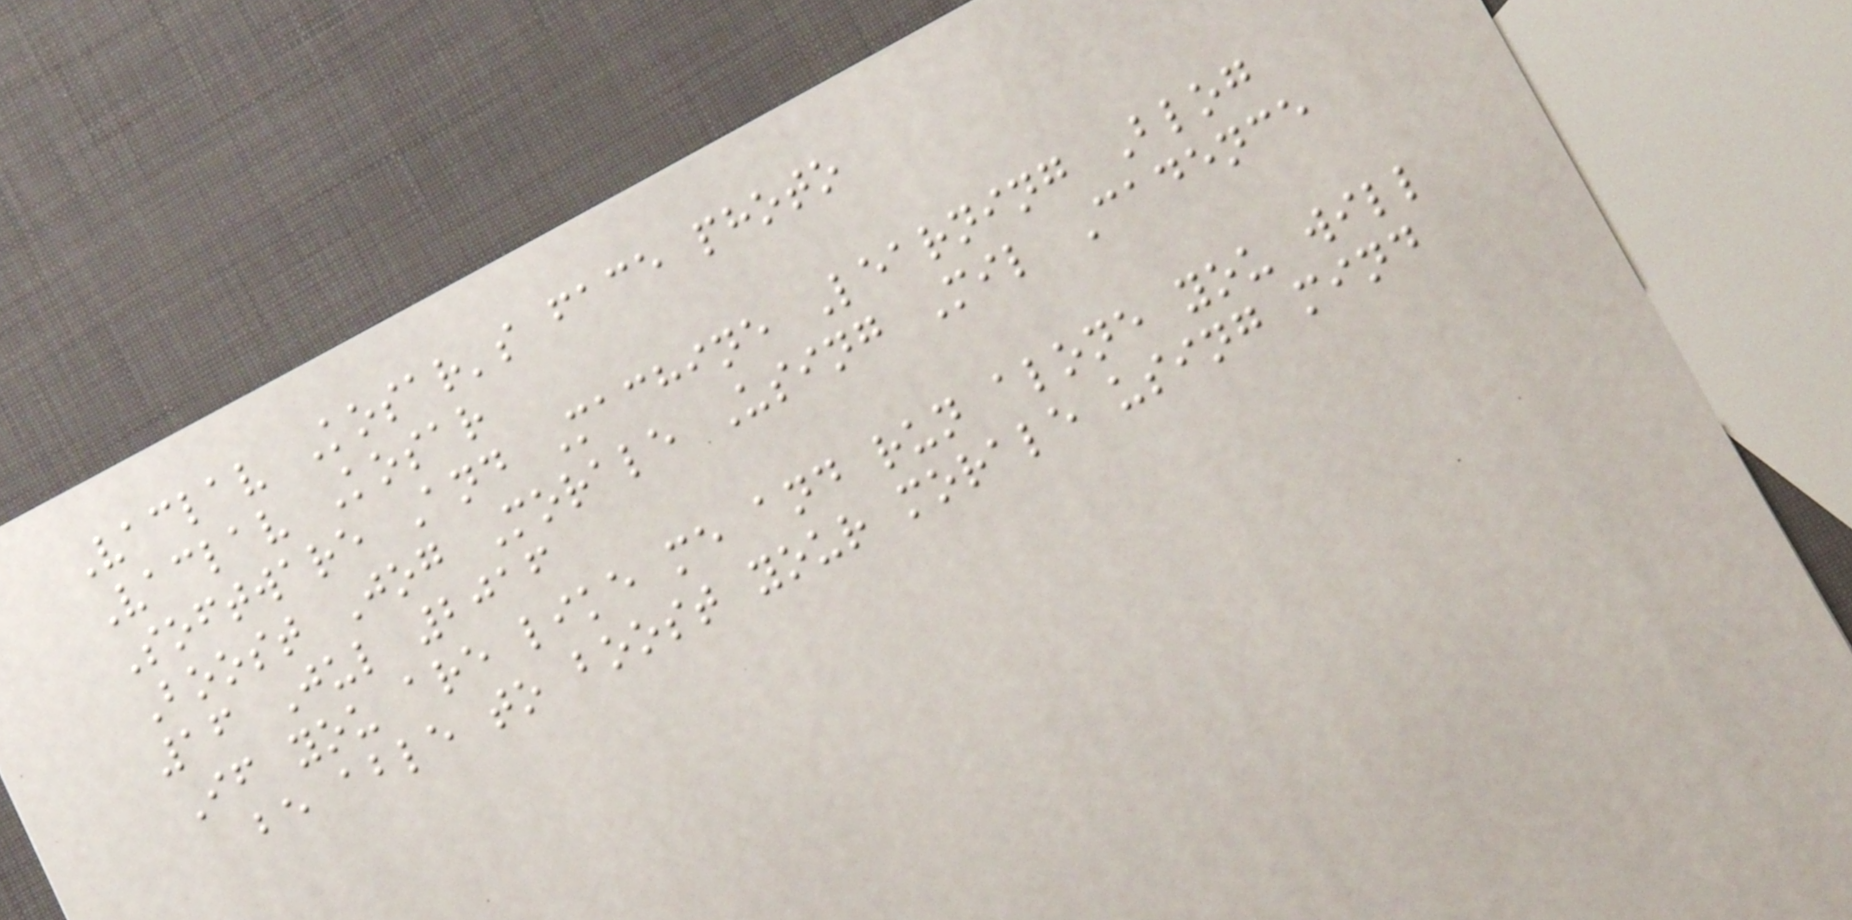Vaclav Kosar's face photo
Vaclav Kosar
Software And Machine Learning Blog
Boost Jog Morale Using Mil Cadence
16 Jul 2016
If you are like me and run alone you will
be able to boost your morale using mind
